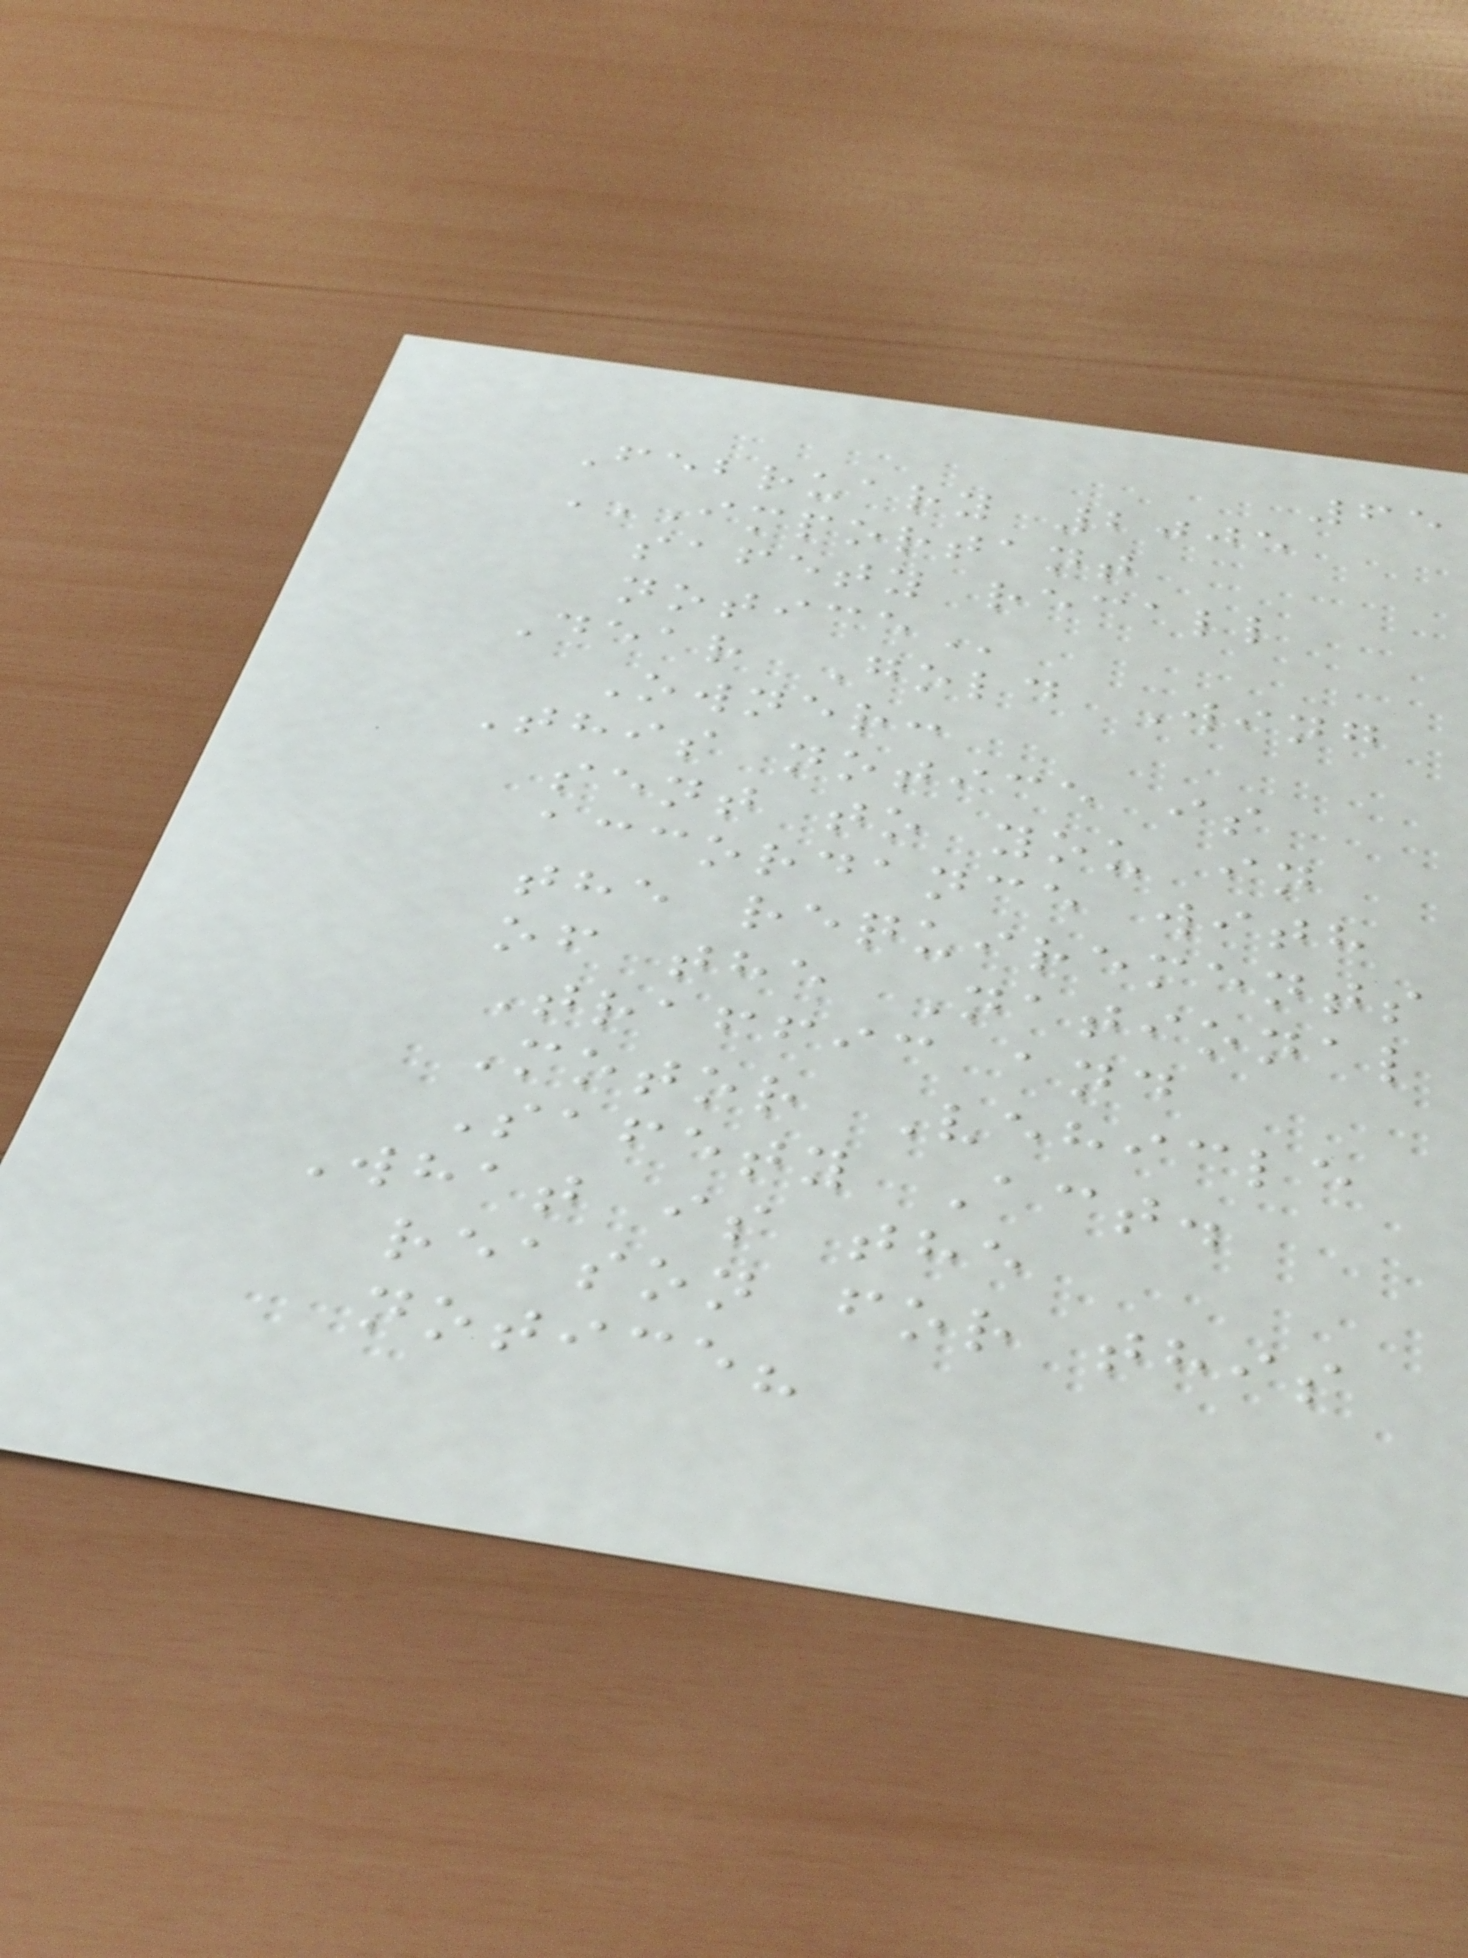65
February 2005
IMPORTANT
SAFETY RECALL
NOTICE
Dear Gold Wing
Owner:
This notice is
sent to you in
accordance with
the requirements
of the National
Traffic and
Motor Vehicle
Safety Act.
What is the
reason for this
notice?
